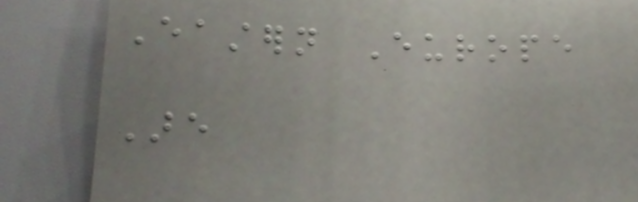Eastern Europe
Are
